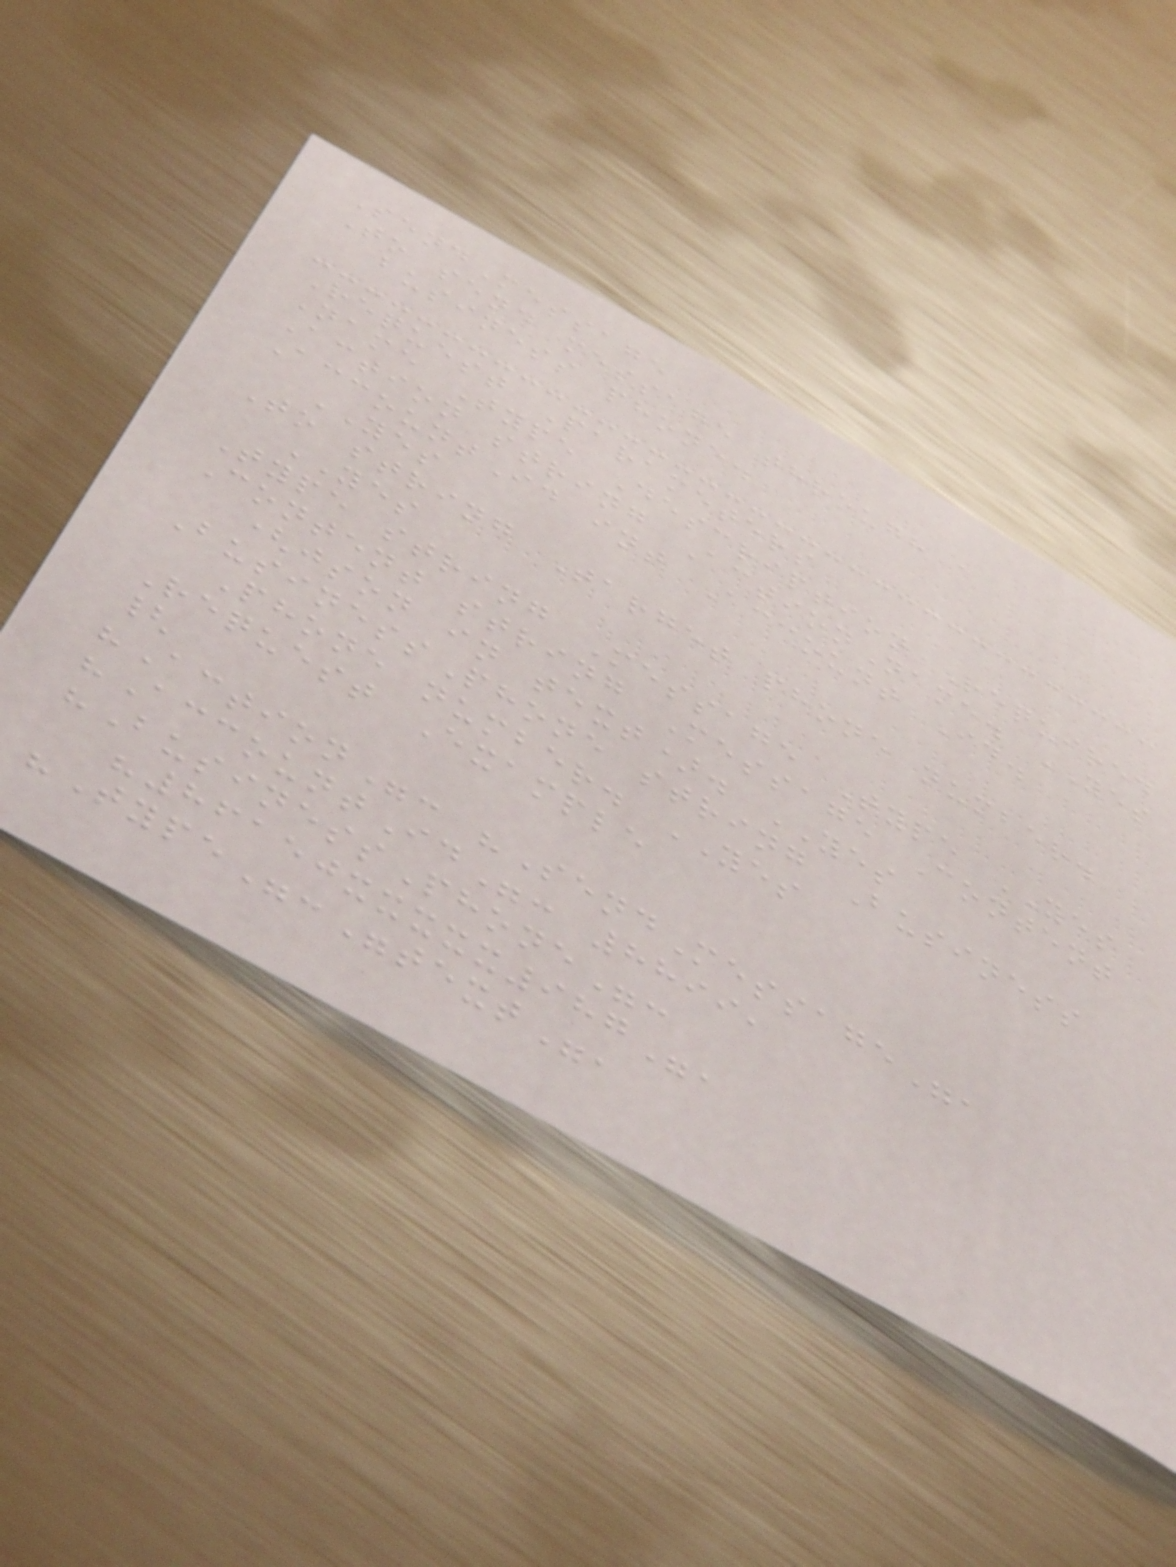SendMessage
To send message through a
business phone.
Request Parameters
Name Type Description Required
Action string ActionName. YES
AccountId int Account Id.
YES
To string Target phone number.
YES
Type string Message Type YES
Content string Message Content
(json in text). YES
BusinessPhone string Business
Phone number. YES
Request Example
{
"Action": "SendMessage",
"AccountId": 8899,
"BusinessPhone":
"86150xxxxx987",
"Type":"text",
